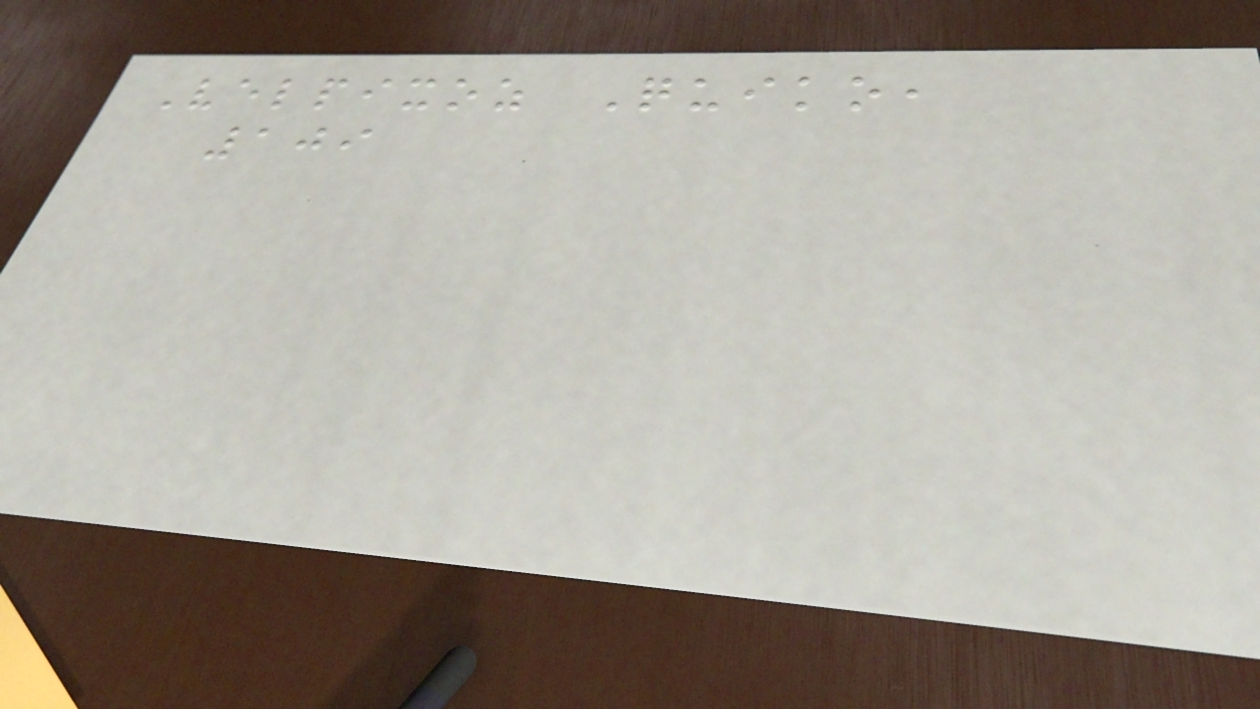Velpixoz Quiko,
109
